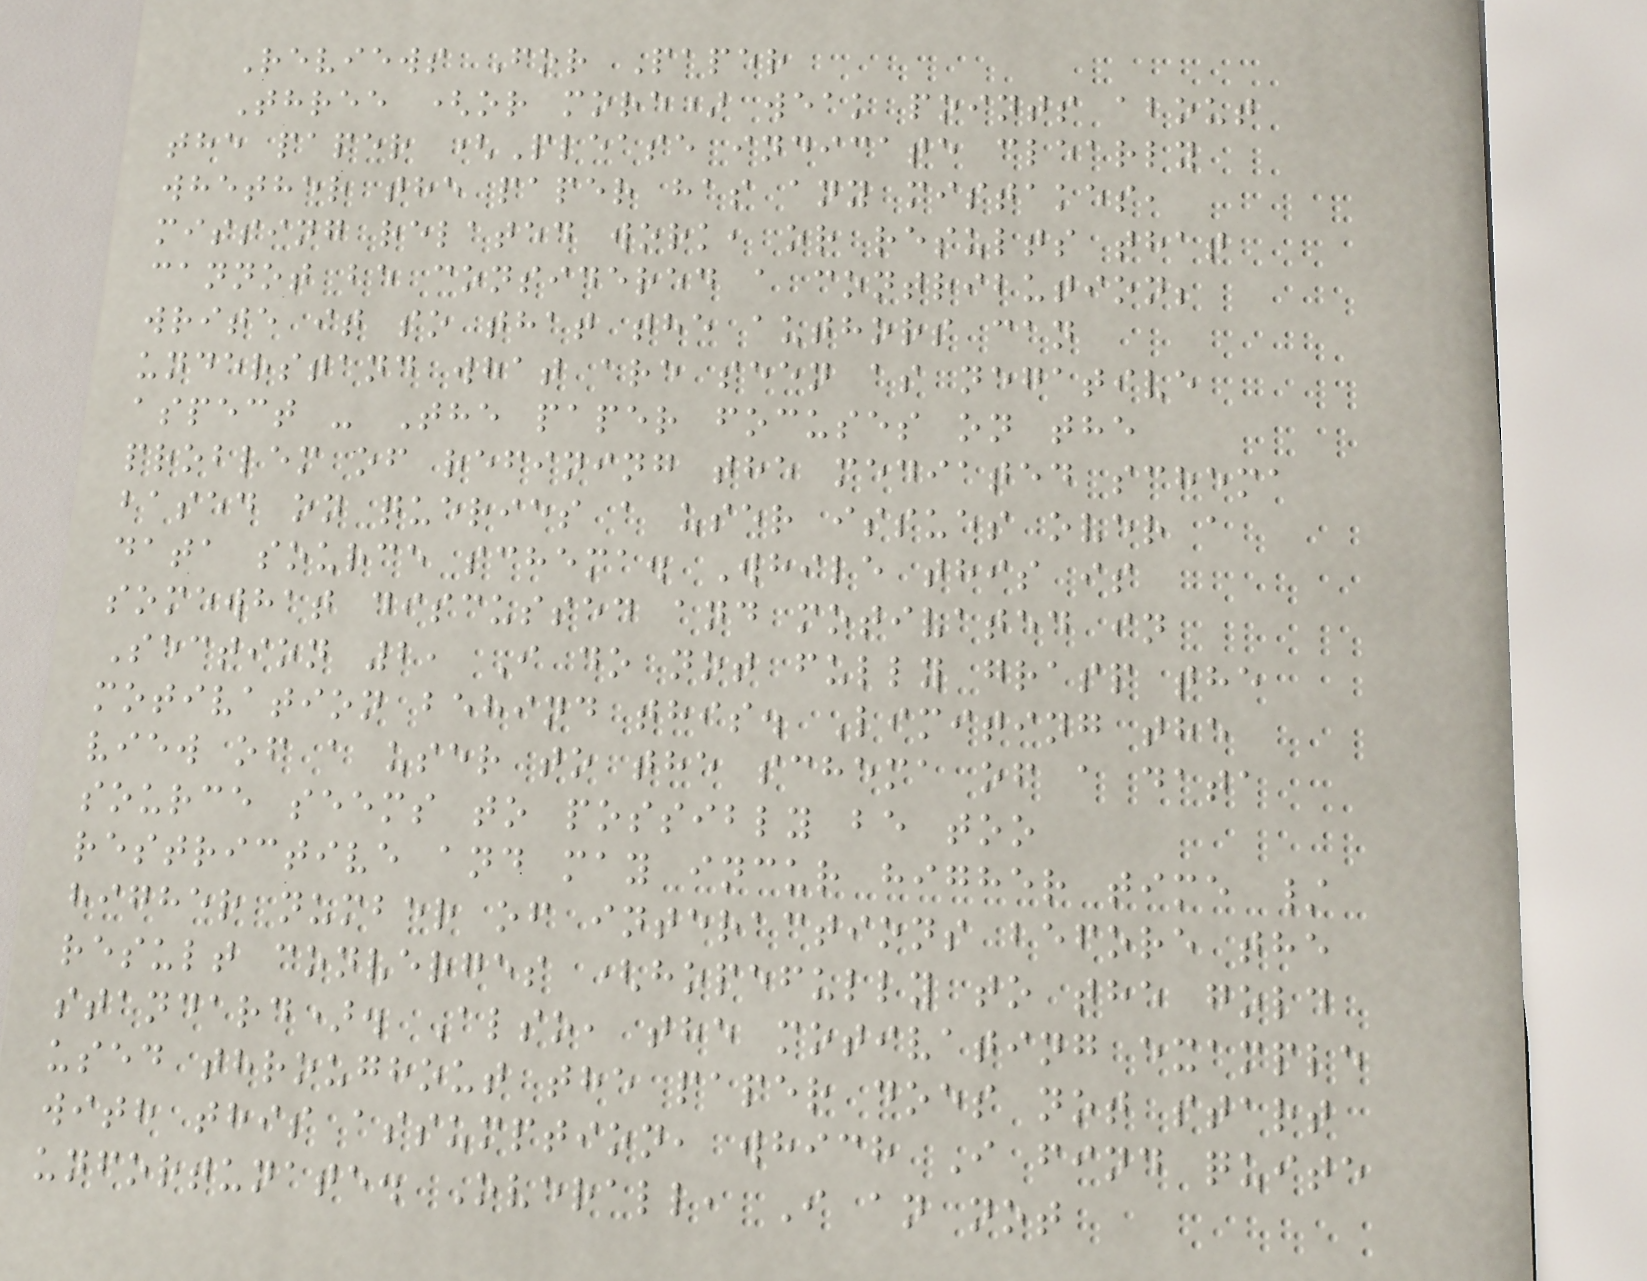Reviews For Paper
Three (or more) weak points about
the paper (Please indicate clearly
whether the paper has any mistakes,
missing related work, or results that
cannot be considered a contribution;
write it so that the authors can
understand what are seen as negative
aspect - The paper focuses on the
problem of refining the mediated schema
based on queries a user issues over a
data source schema. While this is
somewhat discussed and motivated in
Section 2, I do not fully grasp the
motivation behind this. Limiting the
view of a user to the schema of a data
source seems to possibly be too
restrictive and may incur higher time /
higher number of interactions before the
result converges (hopefully to the gold
standard). Also, the motivating example
used throughout the paper does not start
with this assumption, which I find quite
unfortunate. Overall, I an not
